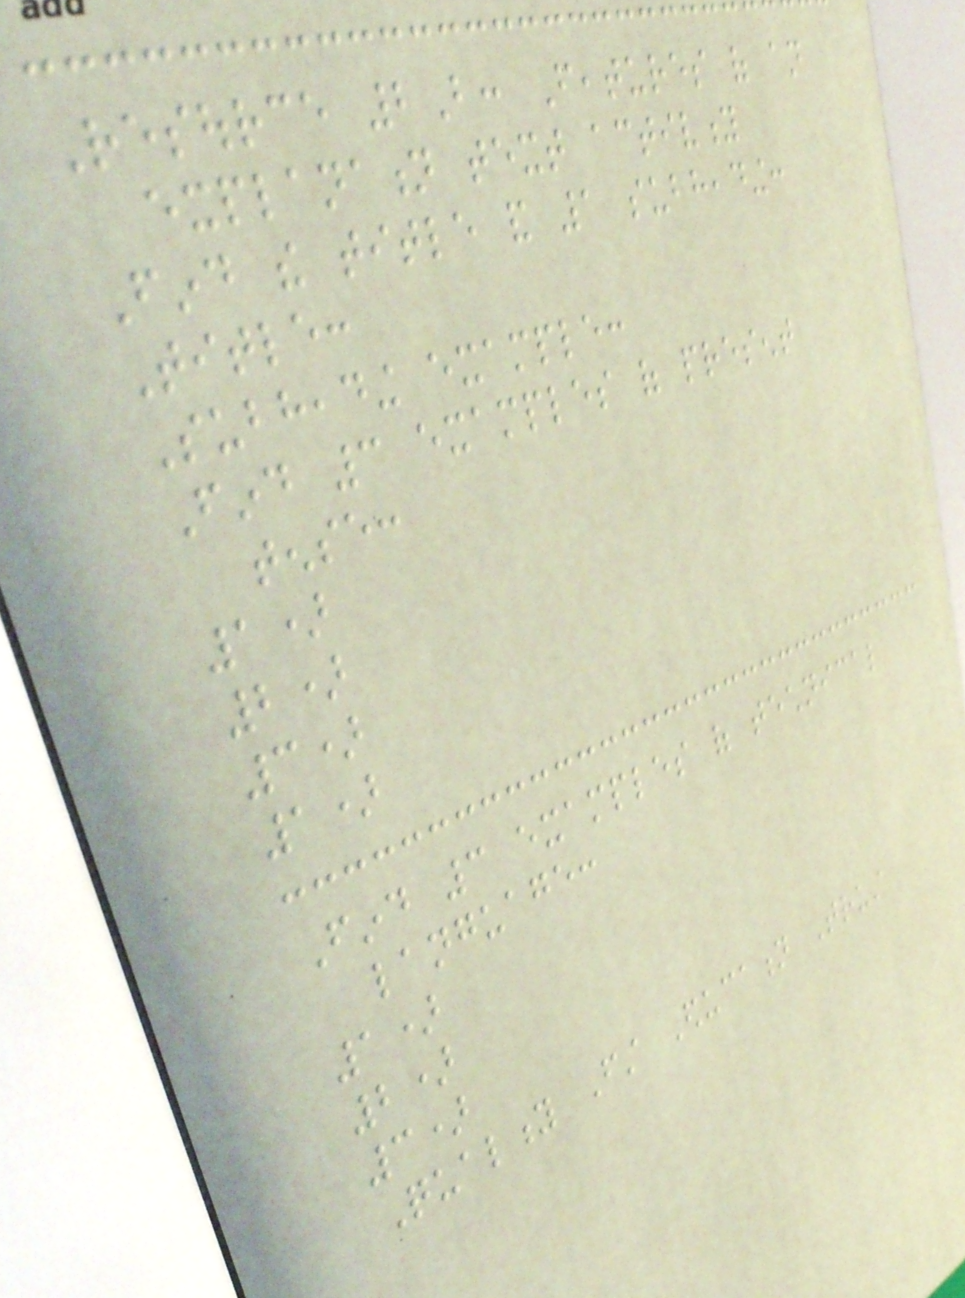Resource 2B: Features of an
explanation text activity
Find the title and 1 subheading:
Title:
Subheading example:
Find 3 examples of present
tense:
1)
2)
3)
1)
Find 3 examples of technical
language:
1)
2)
3)
Quality First Education Trust
